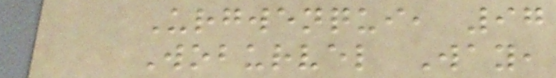Urgwenqui, 97
Woburvel Way,
